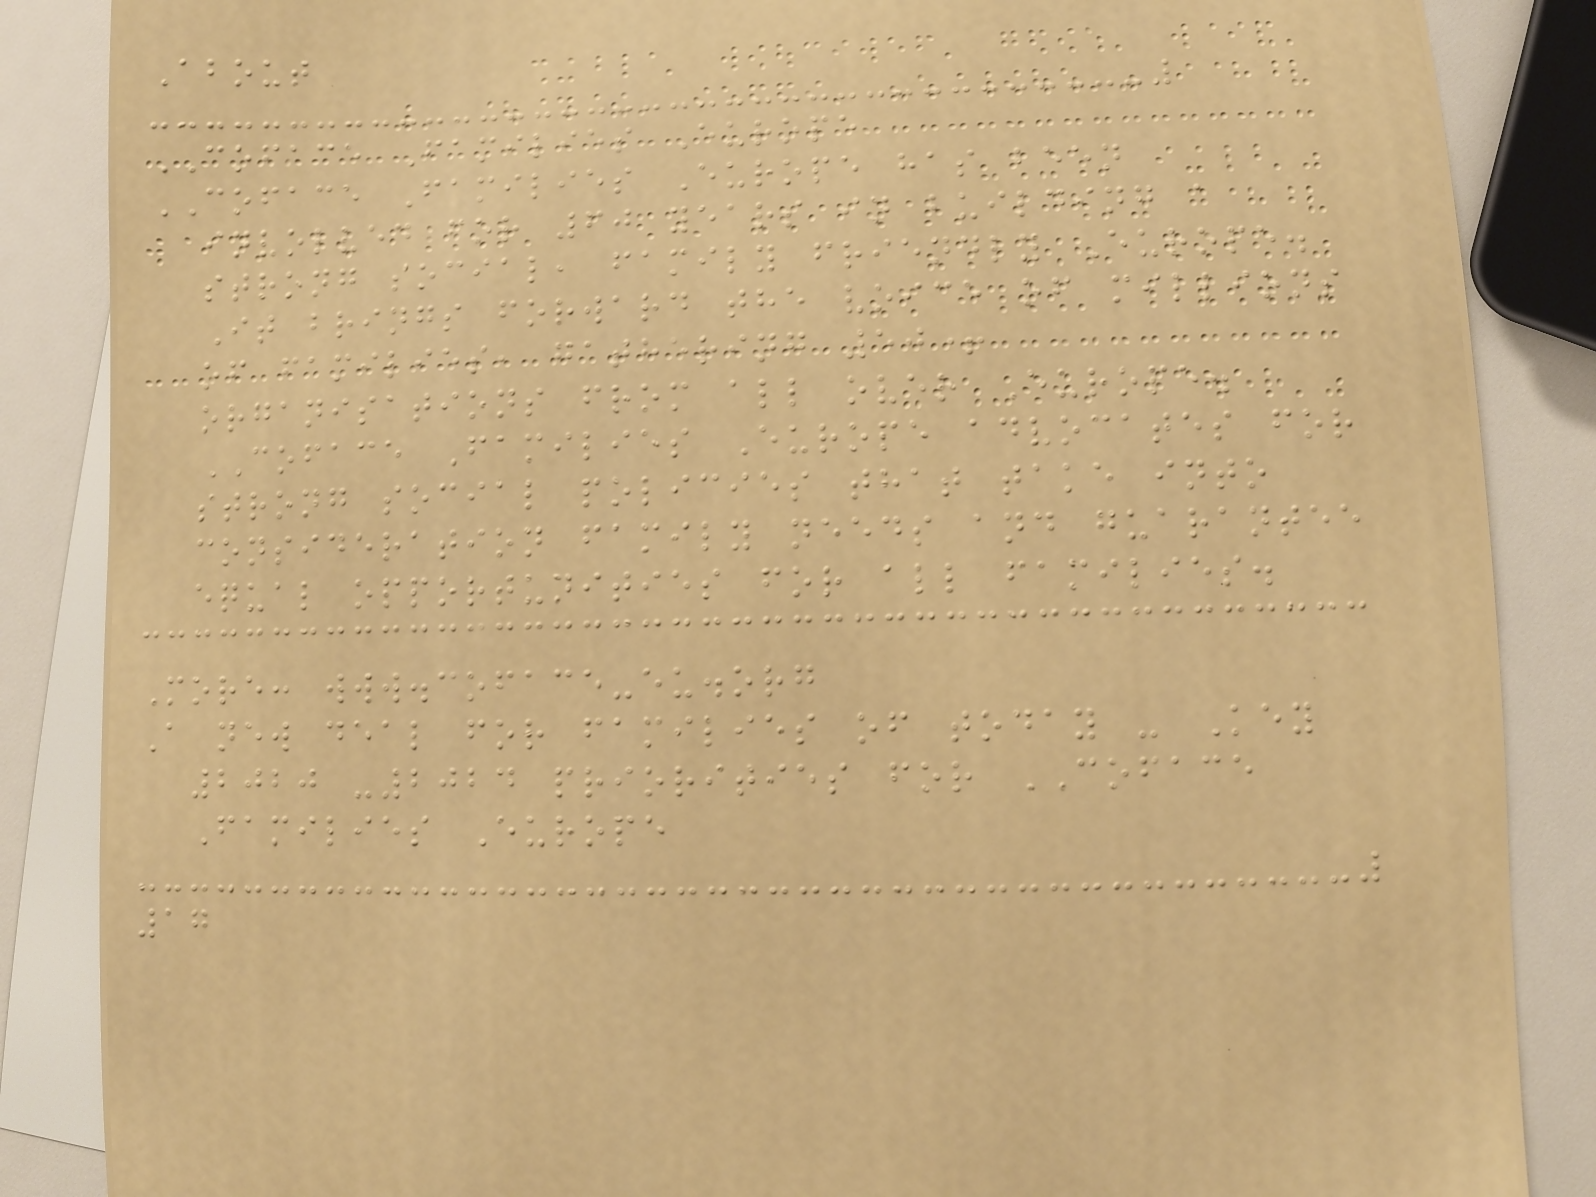About
COFACE Families Europe
COFACE Families Europe has been
involved for 60 years in building a
strong social, family friendly Europe.
It brings forward the voice of millions
of families, gathering 50+
organisations from all over Europe.
COFACE Families Europe advocates for
strong social policies that take into
consideration family needs and guarantee
equal opportunities for all families.
More: www.coface-eu.org
A new deal for families of today - Key
2020 -2024 priorities for COFACE
Families Europe
17
